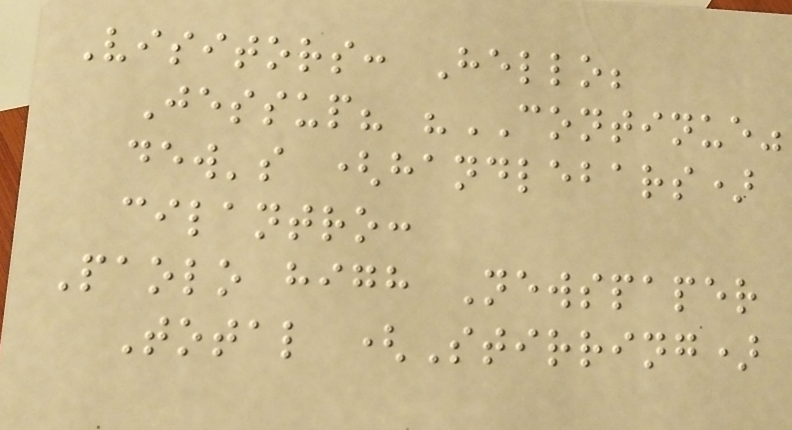Visitors: Hello;
Jessup? "CONTINUE"
dew's (handlebars)
cilantro:
Paolo high Newspaper
Total (Stirring)
